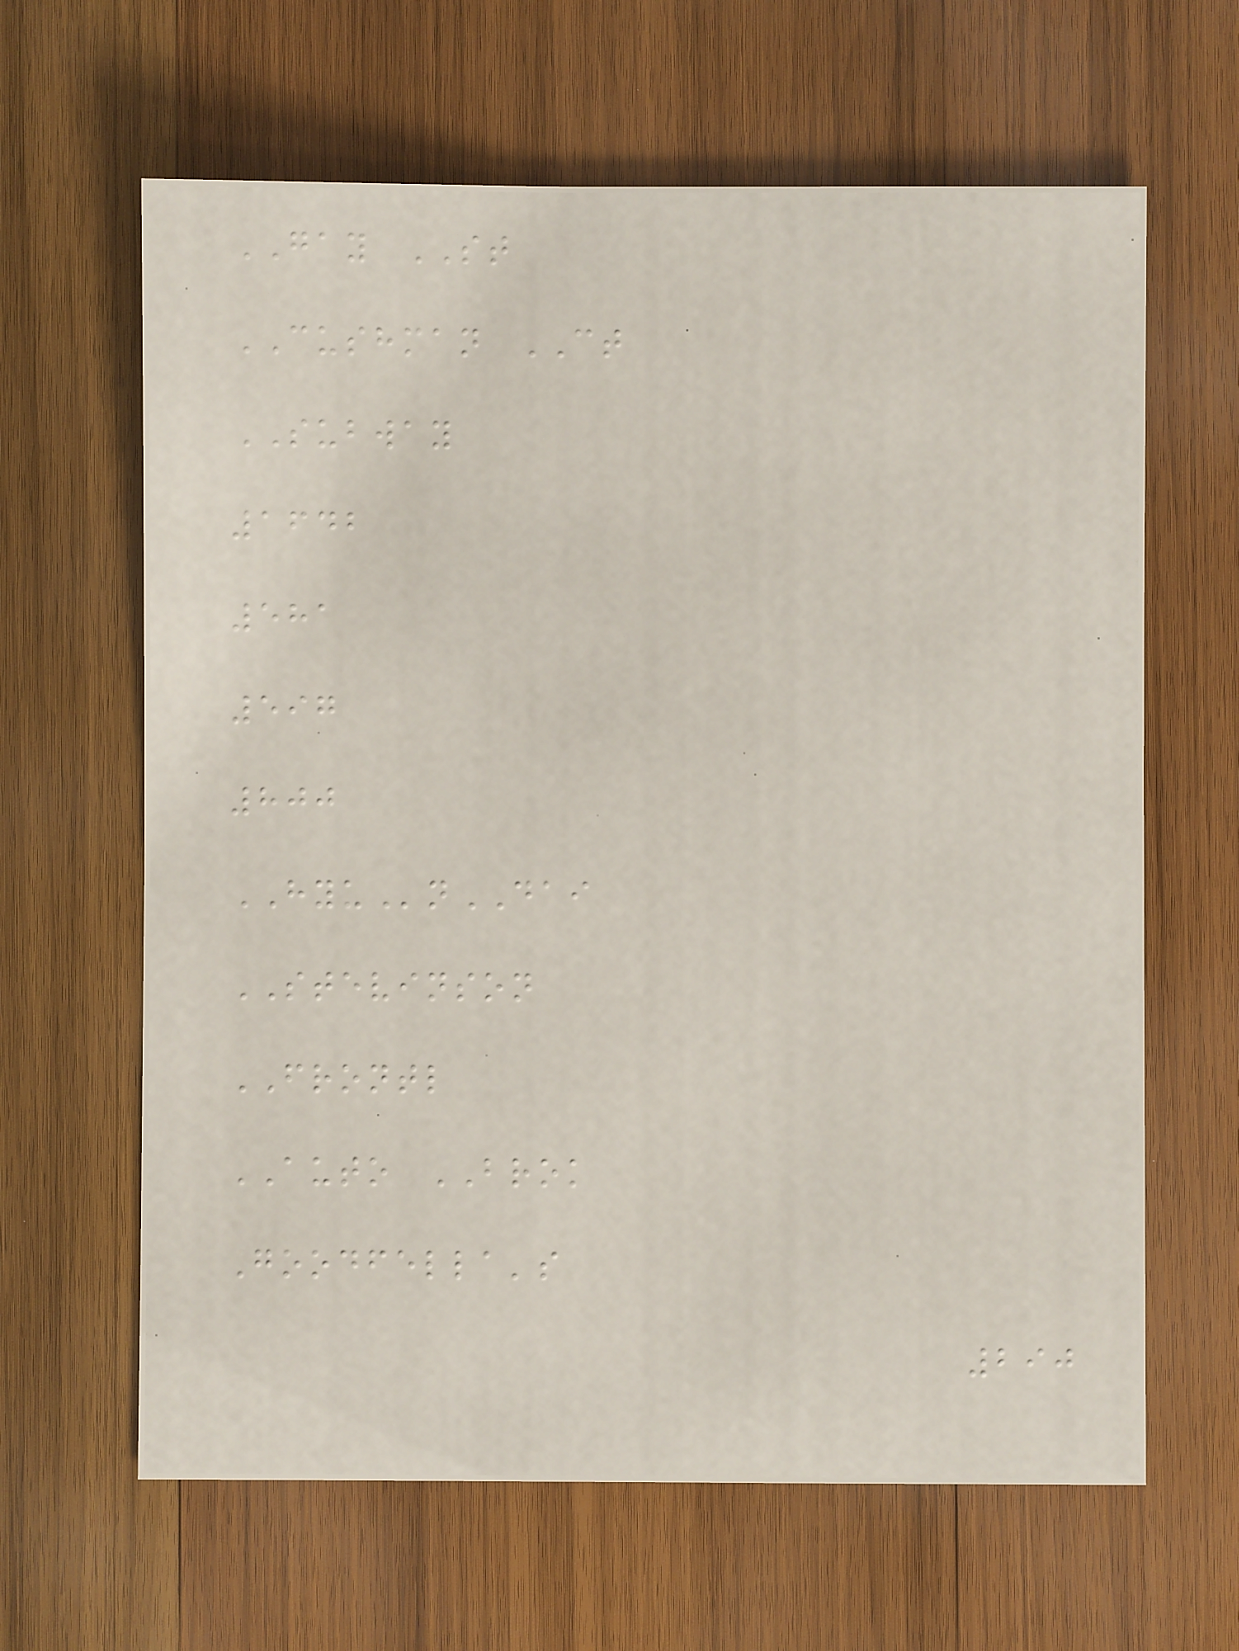GAY ST
CUSHMAN CT
SUBWAY
1642
581
597
800
HYUnDAI
STEVINSON
FRONTL
AUTO BROK
Goodfella's
290
